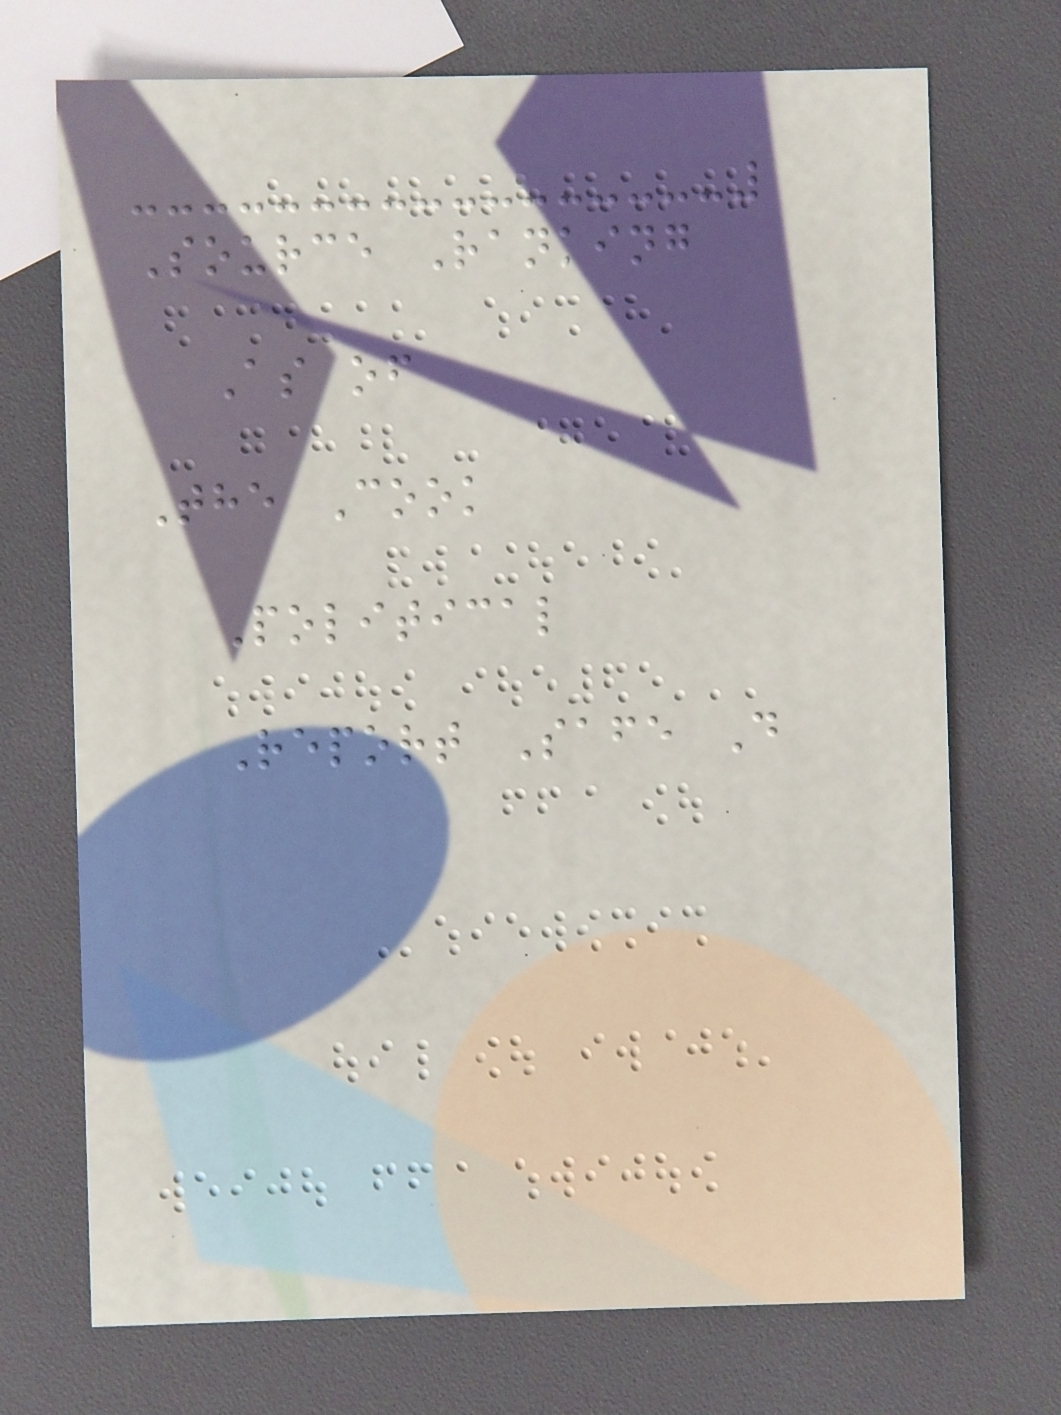Source Ranking
As of
The Cook
Political
Report Safe D
